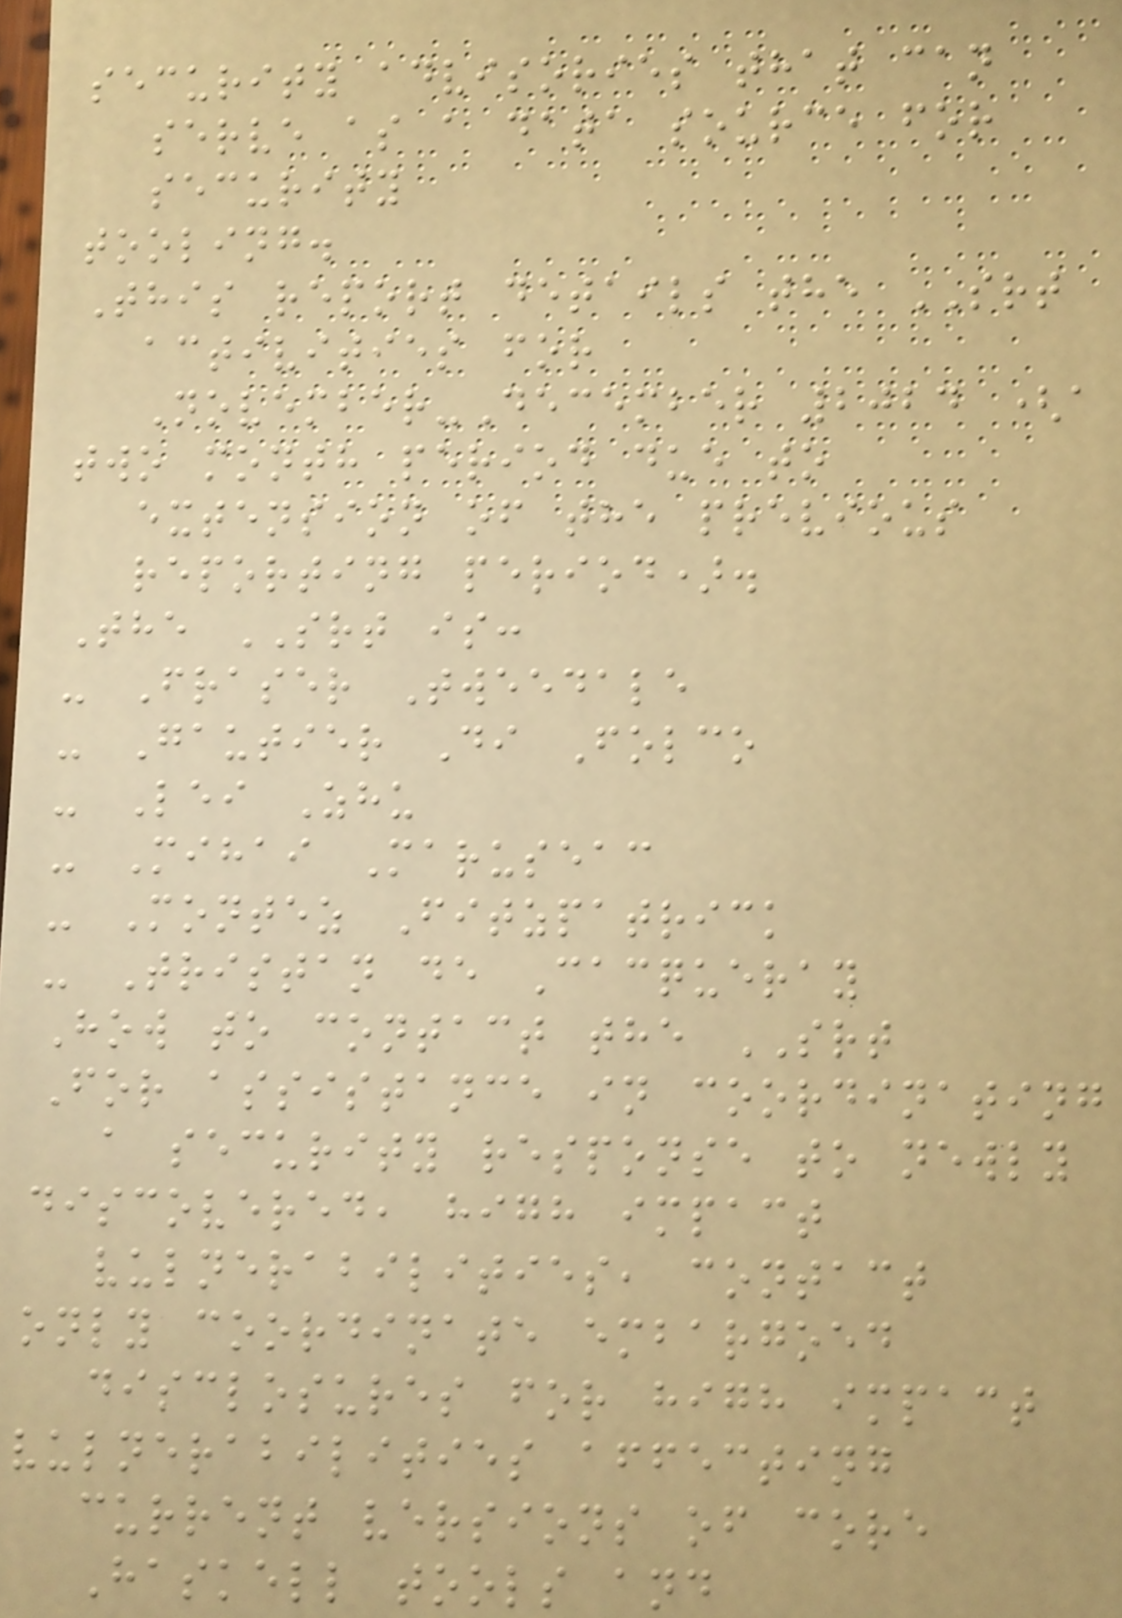security advisories that can
serve as a data source for
security
tooling.
This report details the SRT
activities for
November-December 2024 (a
two month period due to
extension of the previous
reporting period).
The SRT is:
- Fraser Tweedale
- Gautier Di Folco
- Lei Zhu
- Mihai Maruseac
- Montez Fitzpatrick
- Tristan de Cacqueray
How to contact the SRT
For assistance in coordinating
a security response to newly
discovered, high impact
vulnerabilities, contact
only coordinate embargoed
disclosures for high impact
vulnerabilities affecting
current versions of core
Haskell tools and
